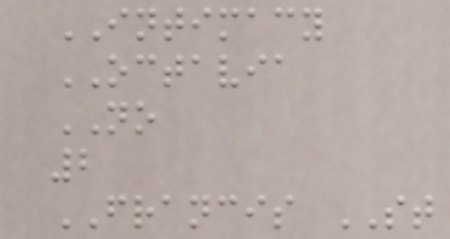INTIMACY
OCTAVIA
NO
2
FRANCIS ST
